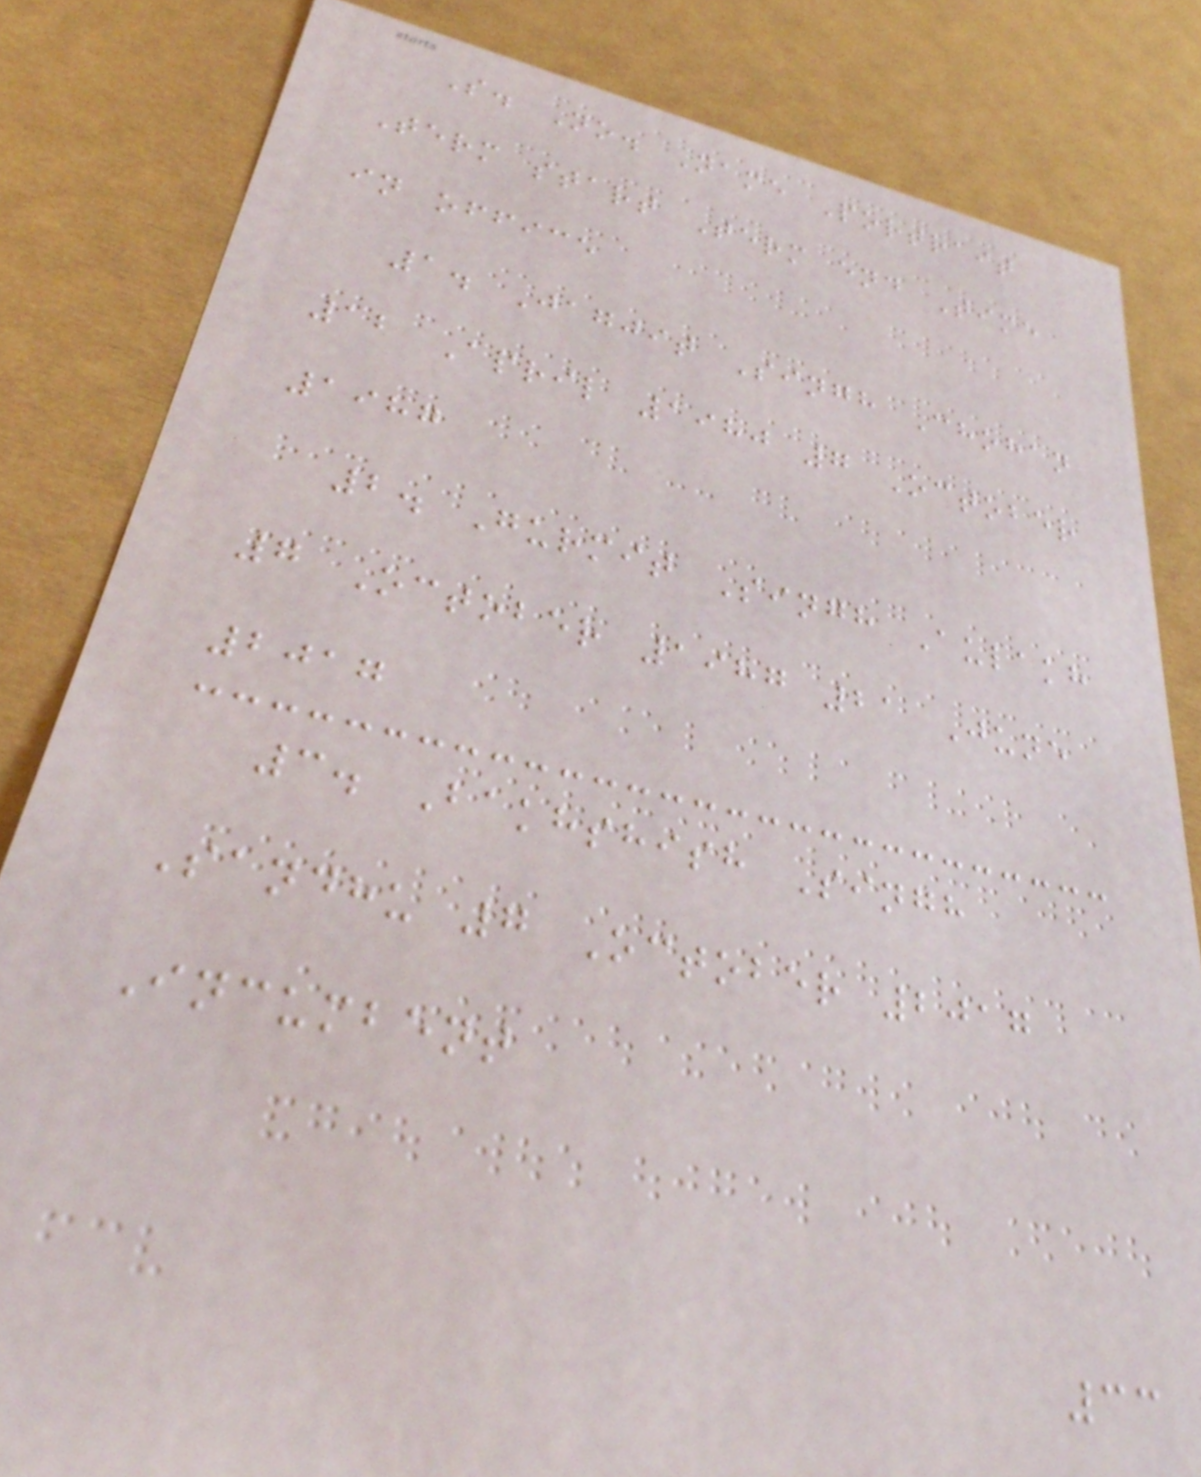S. No. Name Portrait
Term start Term end Time
in office
1. Jagjit Singh Chohan
12 April 1980 7 October
1987
2. Gurmit Singh Aulakh
7 October 1987 21 June
2017
3. Bakhshish Singh
Sandhu 7 October 2017
Incumbent
33
